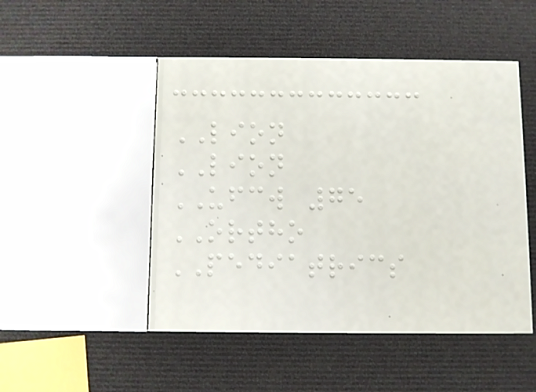LION
LION
UFCW 75
ORTHO
PEDIATRICS
